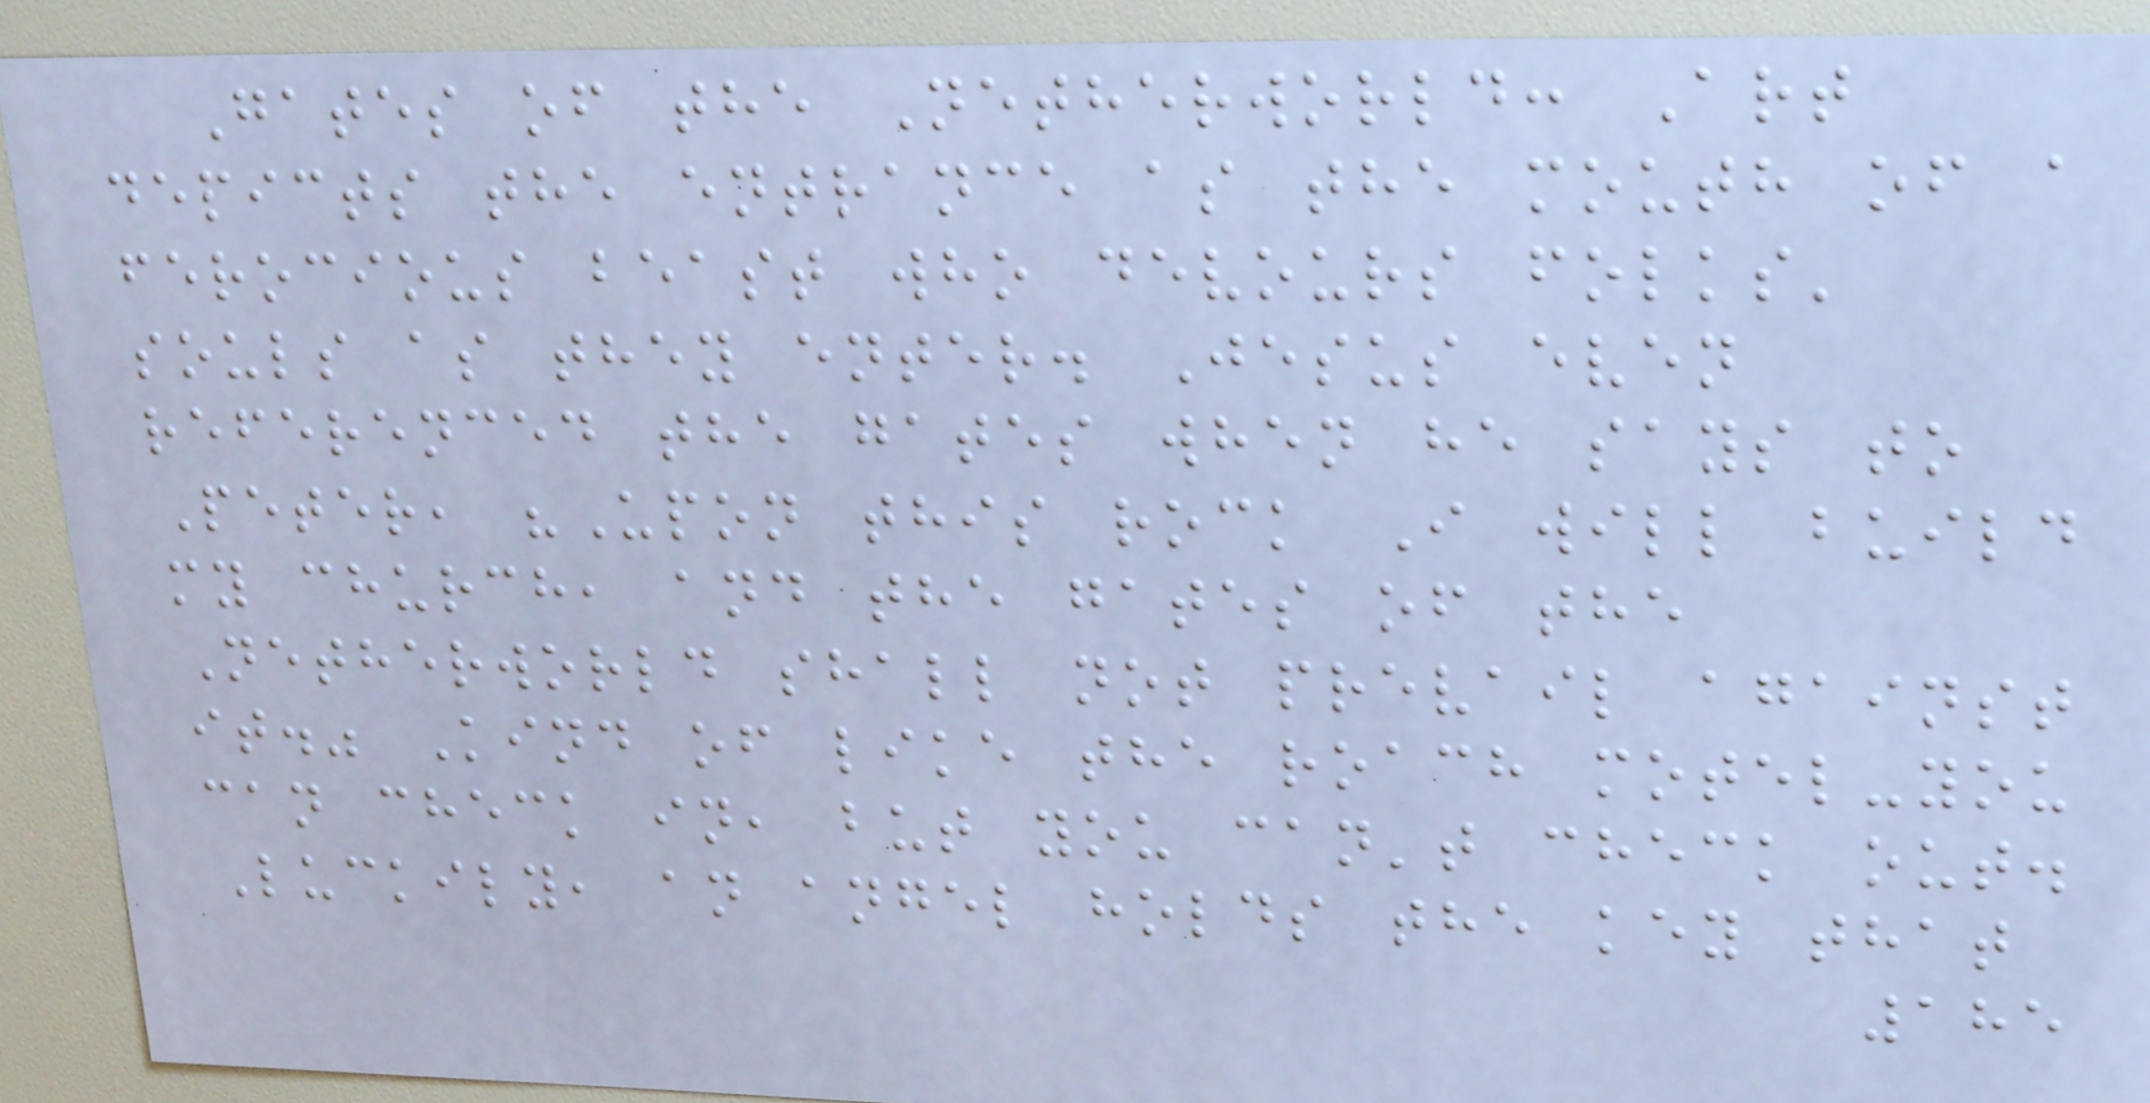Gates of the Netherworld: Art
depicts the entrance as the mouth of a
ferocious beast who devours folks'
souls as they enter. Jesus even
referenced the gates when he says to
Peter, "Upon this rock I will build
my church, and the gates of the
Netherworld shall not prevail against
it." Kind of like the roach motel-you
can check in, but you can't check out.
Luckily, an angel holds the key that
185
